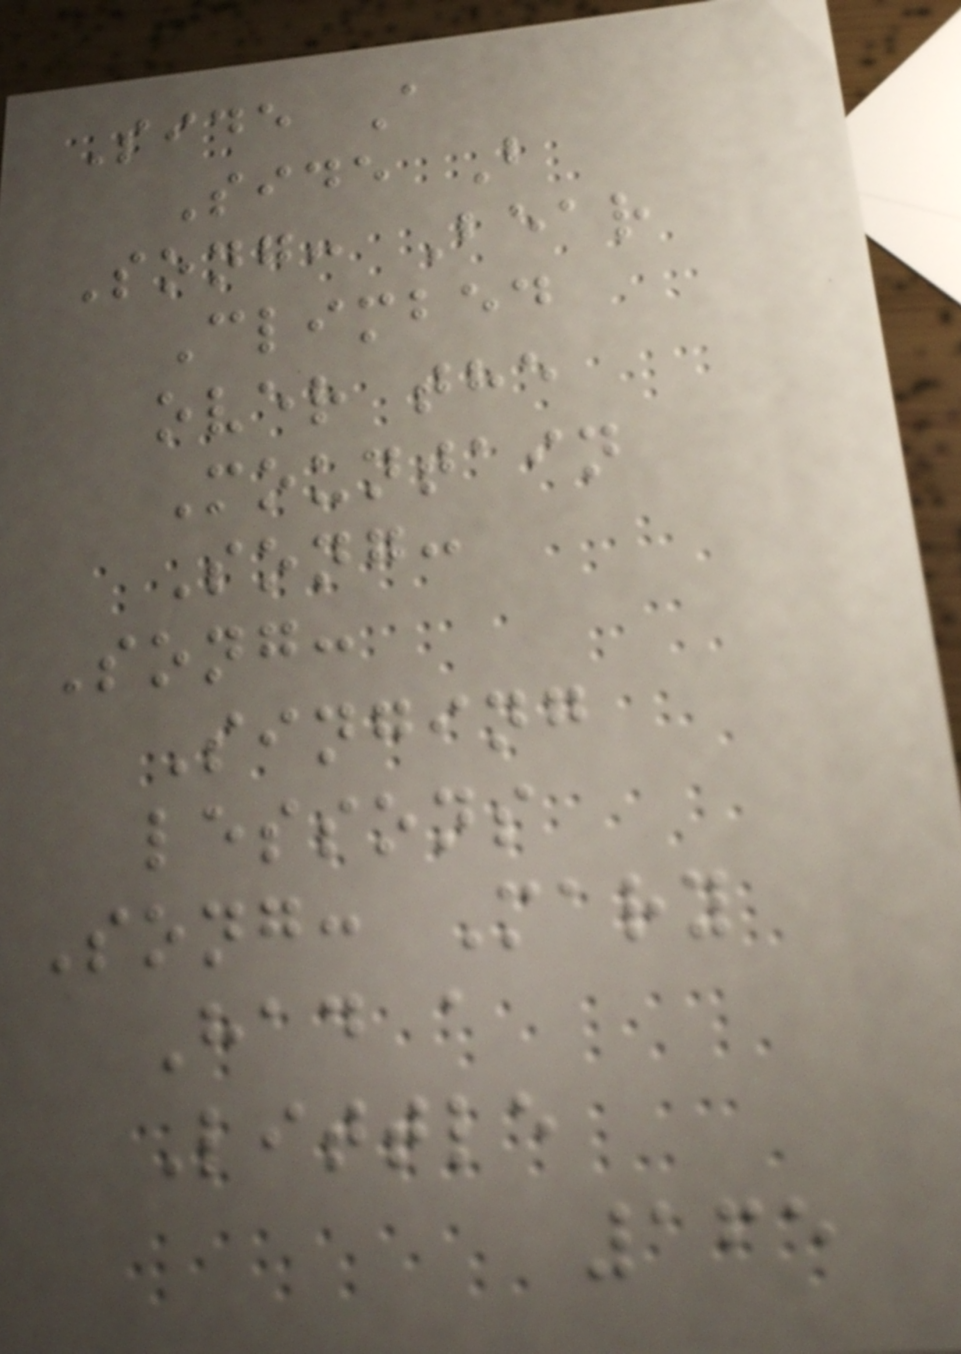Side A
Side B
Song: Bear
Climbed
over the
Mountain
Song:
Song:
Singing
lessons
Song: Mary
Had a
Little
165
